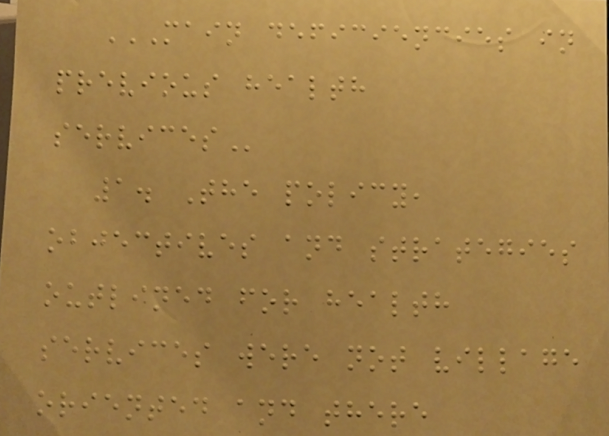MAIN DEFICIENCIES IN
PREVIOUS HEALTH
SERVICES
1. The policy,
objectives and strategies
outlined for health
services were not village
oriented and there
